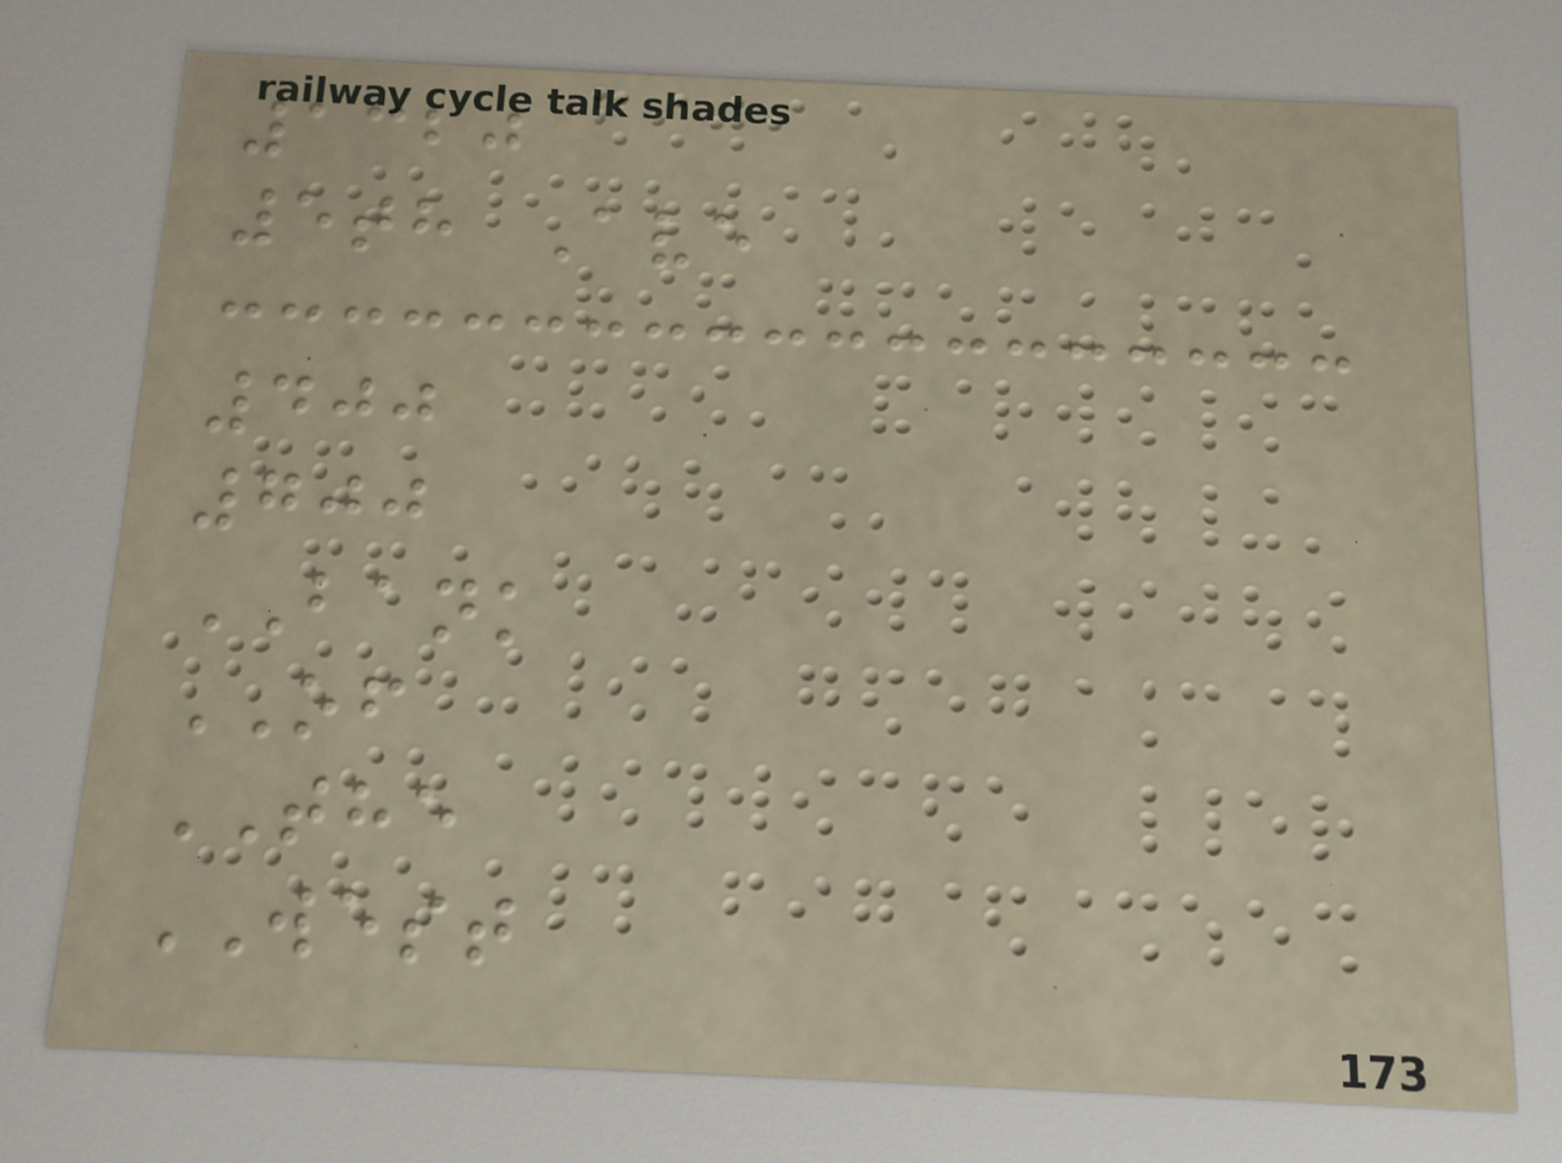1320
5th Ave
400
700
BANK
OF
THE
WEST
